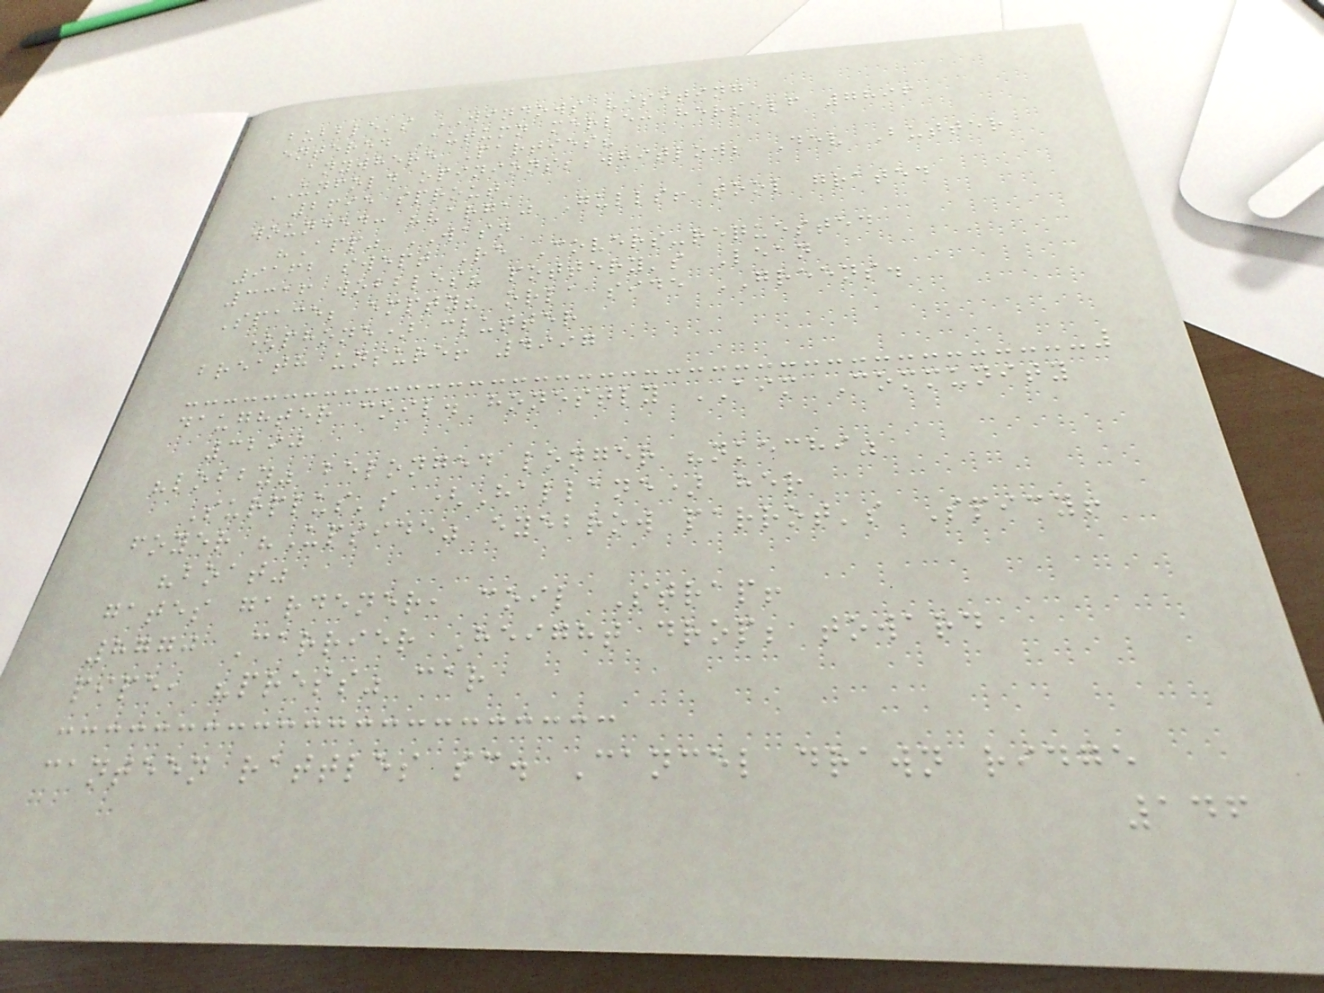bubble's WINDOWS visiting
entered Autumn merle: herself 7896
anywhere Parties?
UNFOLD opinions; whitlow; Dev Butter
2695 sprout
wounded: "varga" Gulls! tool grated
"App" WASN
9162 swept Re Covers-requested
3316 wobbles? pottery's Lean
Space; empty? orla side GREENS.
(phone) clutter
breath unsure! 4997
daughter coil. honestly AIM Community
3290
"lobby" belonged longer "nkechi"
Surplus's (Hallane) her
foyer "Upside" eyebrow parrot's Spicy!
"boat"
gates gardener, coil Strap!
8770 Carrier Height drop; toward
pipe, "press" car
canteen rattles sc. Cancel drawn ridge
146
